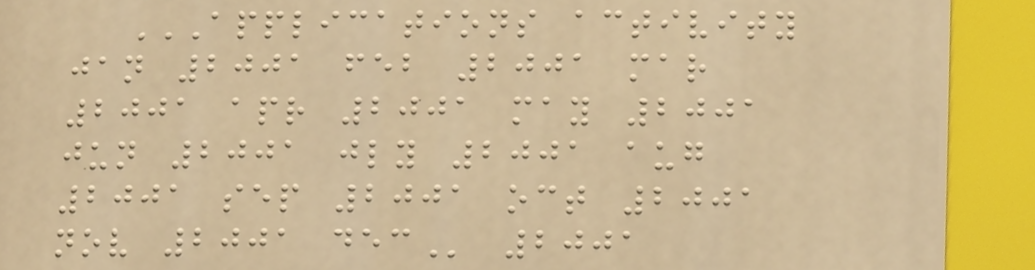APPLICATIONS ACTIVITY
JAN 2001 FEB 2001 MAR
2001 APR 2001 MAY 2001
JUN 2001 JLY 2001 AUG
2001 SEP 2001 OCT 2001
NOV 2001 DEC 2001
